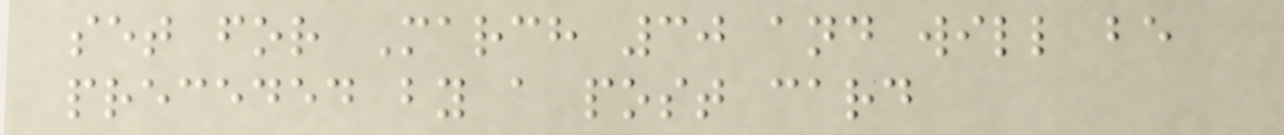set for March 30 and will be
preceded by a post card
